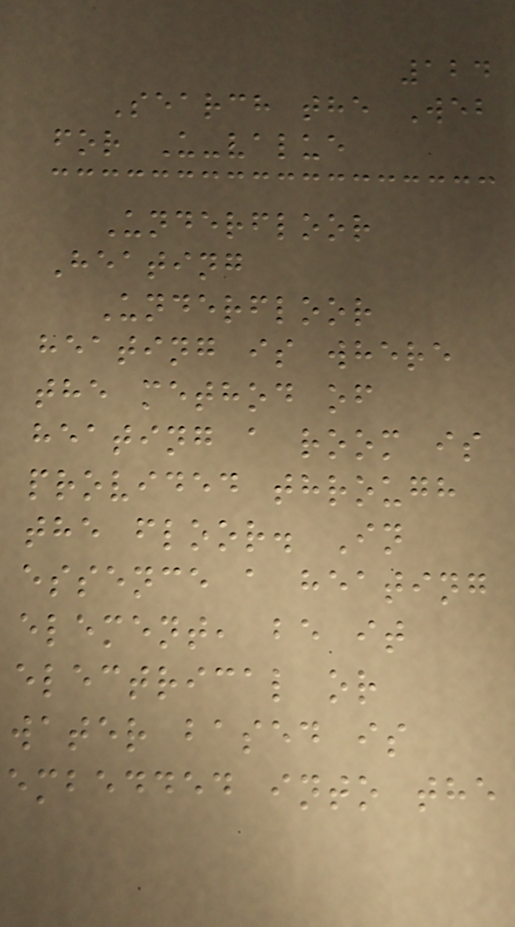124
Search the Web
for U-value
Underfloor
Heating
Underfloor
heating is where
the method of
heating a room is
provided through
the floor. In
essence a heating
element, be it
electrical or
water based is
embedded into the
